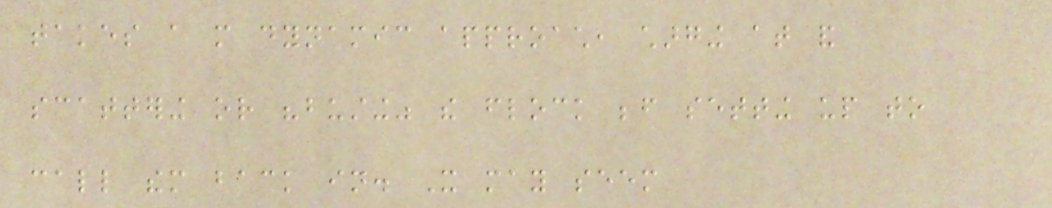takes a more dynamic approach, charging at and
scattering or "busting" the flock before setting up to
call them back in. It may seem
